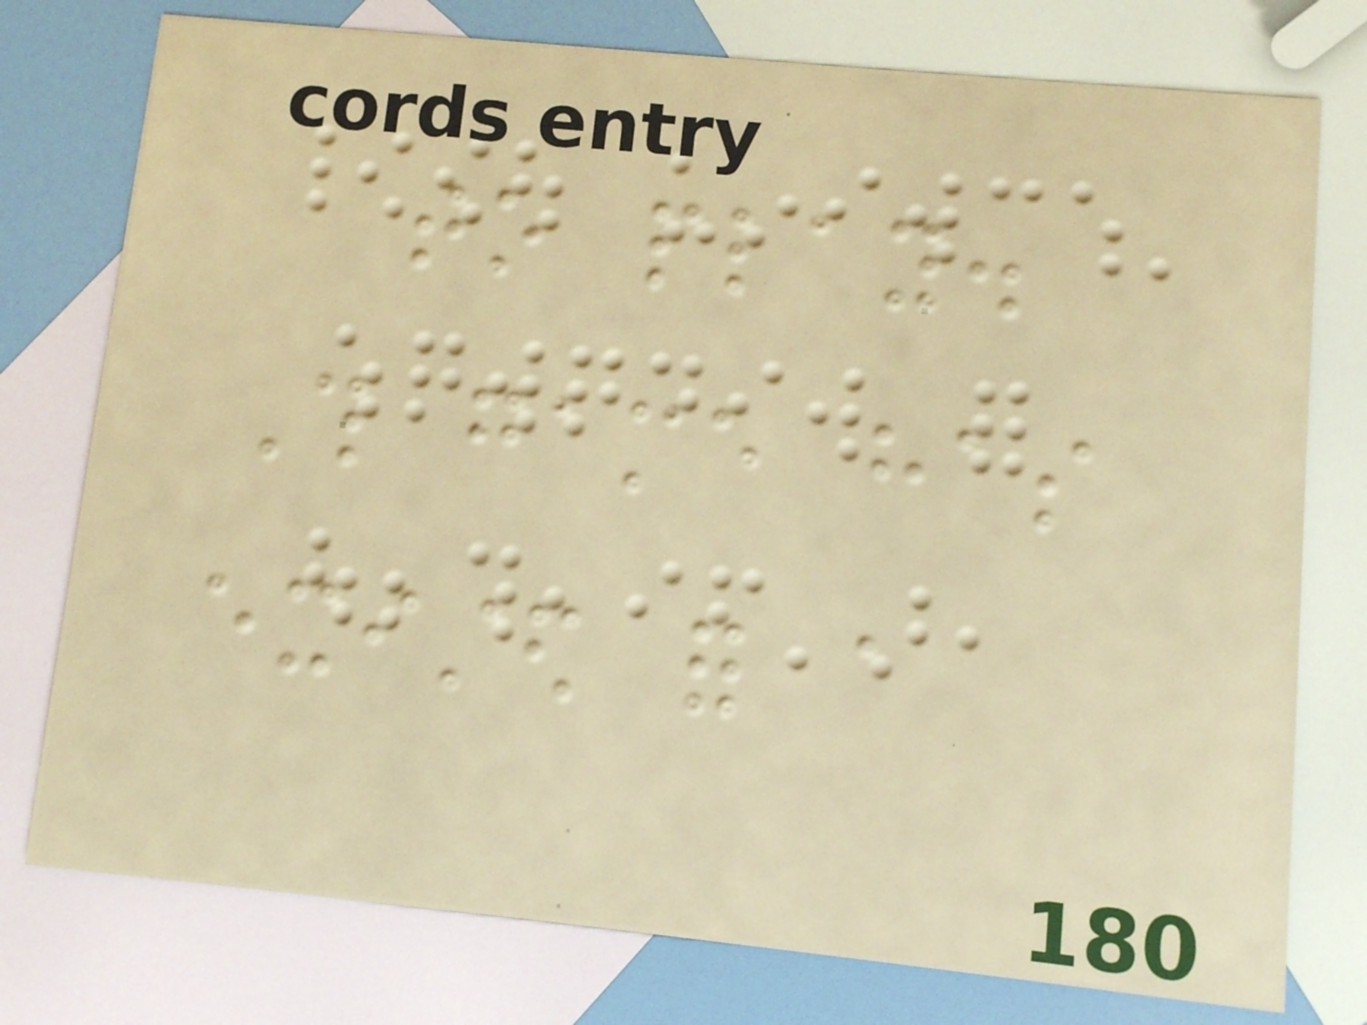to play.
This game has
existed for a
